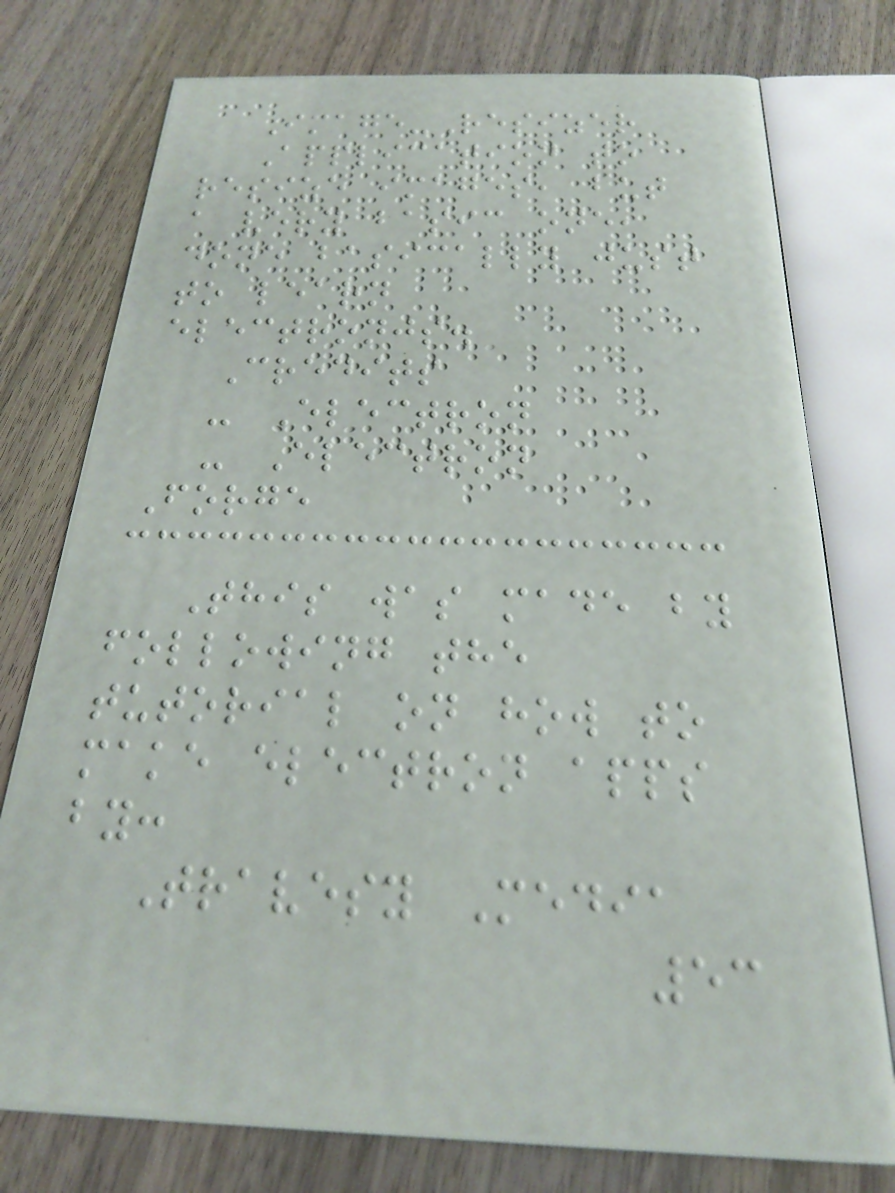Image-Resizer
Application to
resize images, but
a very basic one,
done basically just
to learn
electronjs.
Credits
- Electron
- Electron
Forge
This was made by
following the
tutorial on how to
make electron apps
by:
Travesy Media
53
